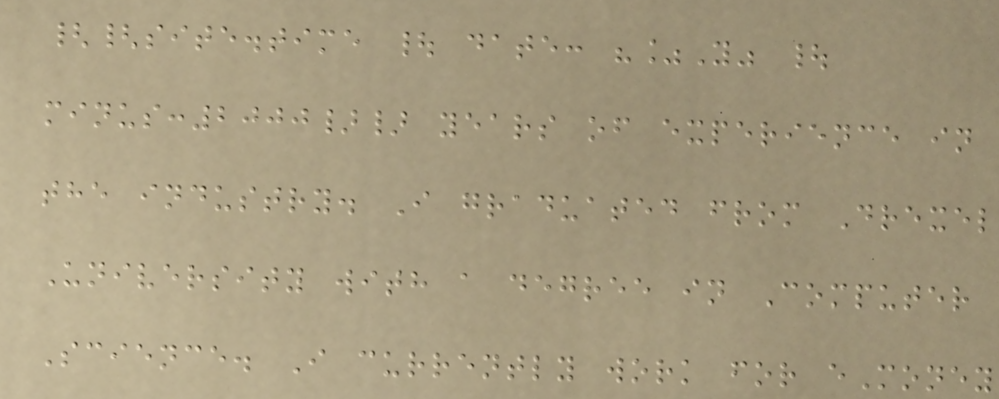{{site.time | date: "%Y" |
minus:2000}} years of experience in
the industry. I graduated from Drexel
University with a degree in Computer
Science. I currently work for eMoney
